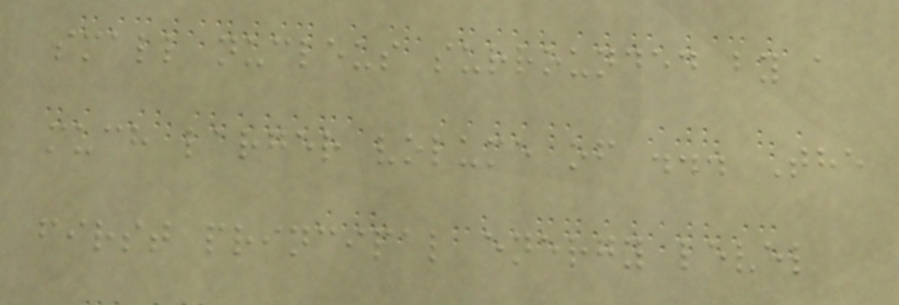small nucleus surrounded by a
much larger volume of ... The
first principal energy level
